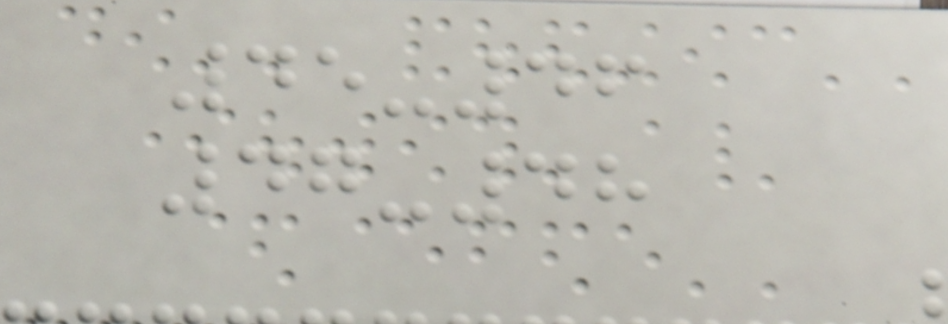45-46
47-48
